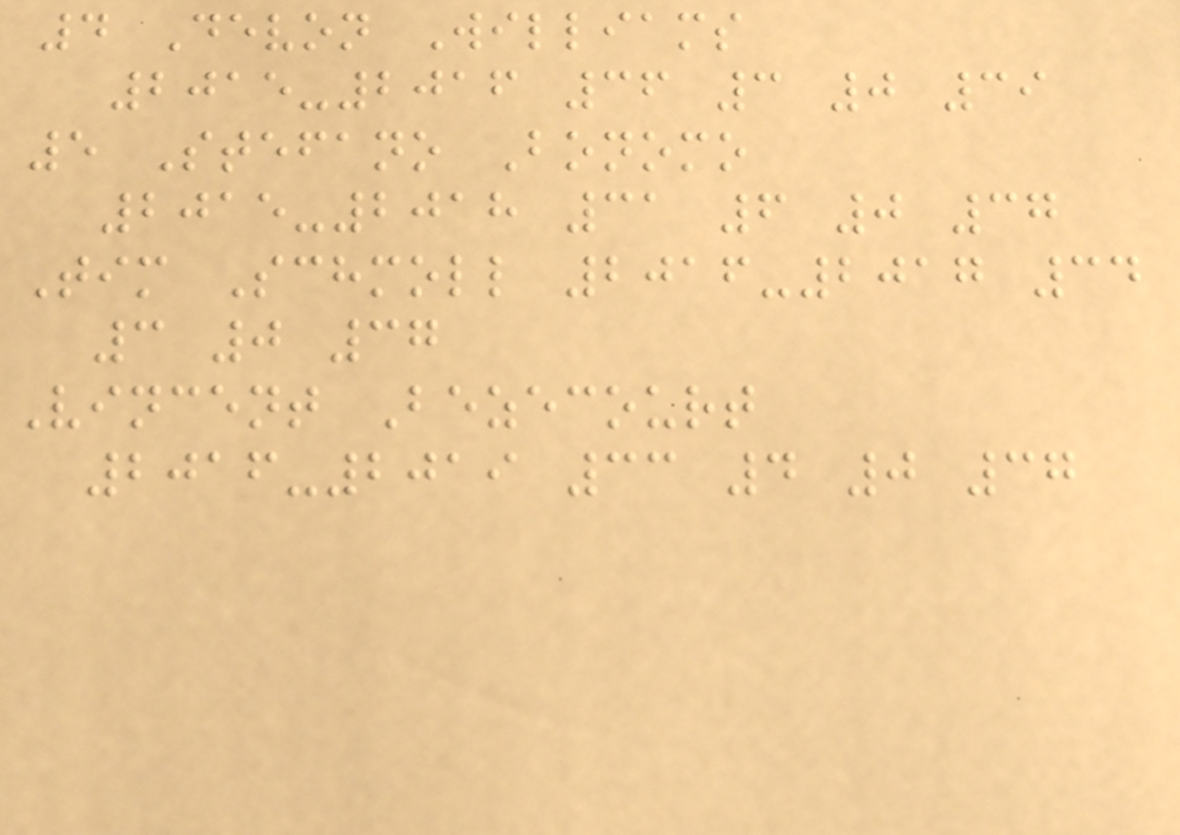4 Devon Williams
2015-2016 36 3 0 39
5 Stefano Bonomo
2015-2018 31 6 0 37
Tim Schmoll 2016-2017 34
3 0 37
Vincent Bezecourt
2016-2019 33 4 0 37
